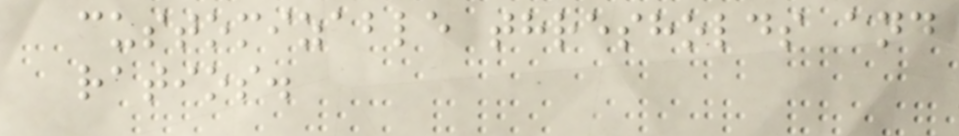customizable thresholds and
ratios.
